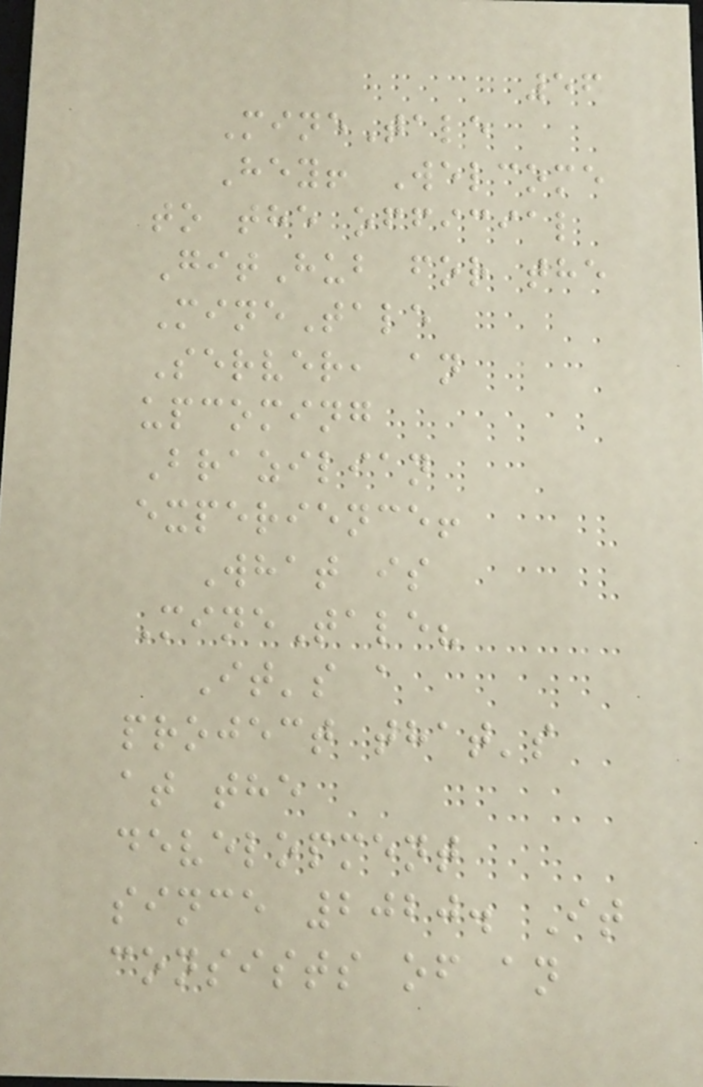56
MineTale
Hey! Welcome
to the official
GitHub for the
MineTale
Server, an
upcoming
Brazilian
experience!
What is
MineTale?
It's a
project that's
at the
development
since 2020. It
consists of an
